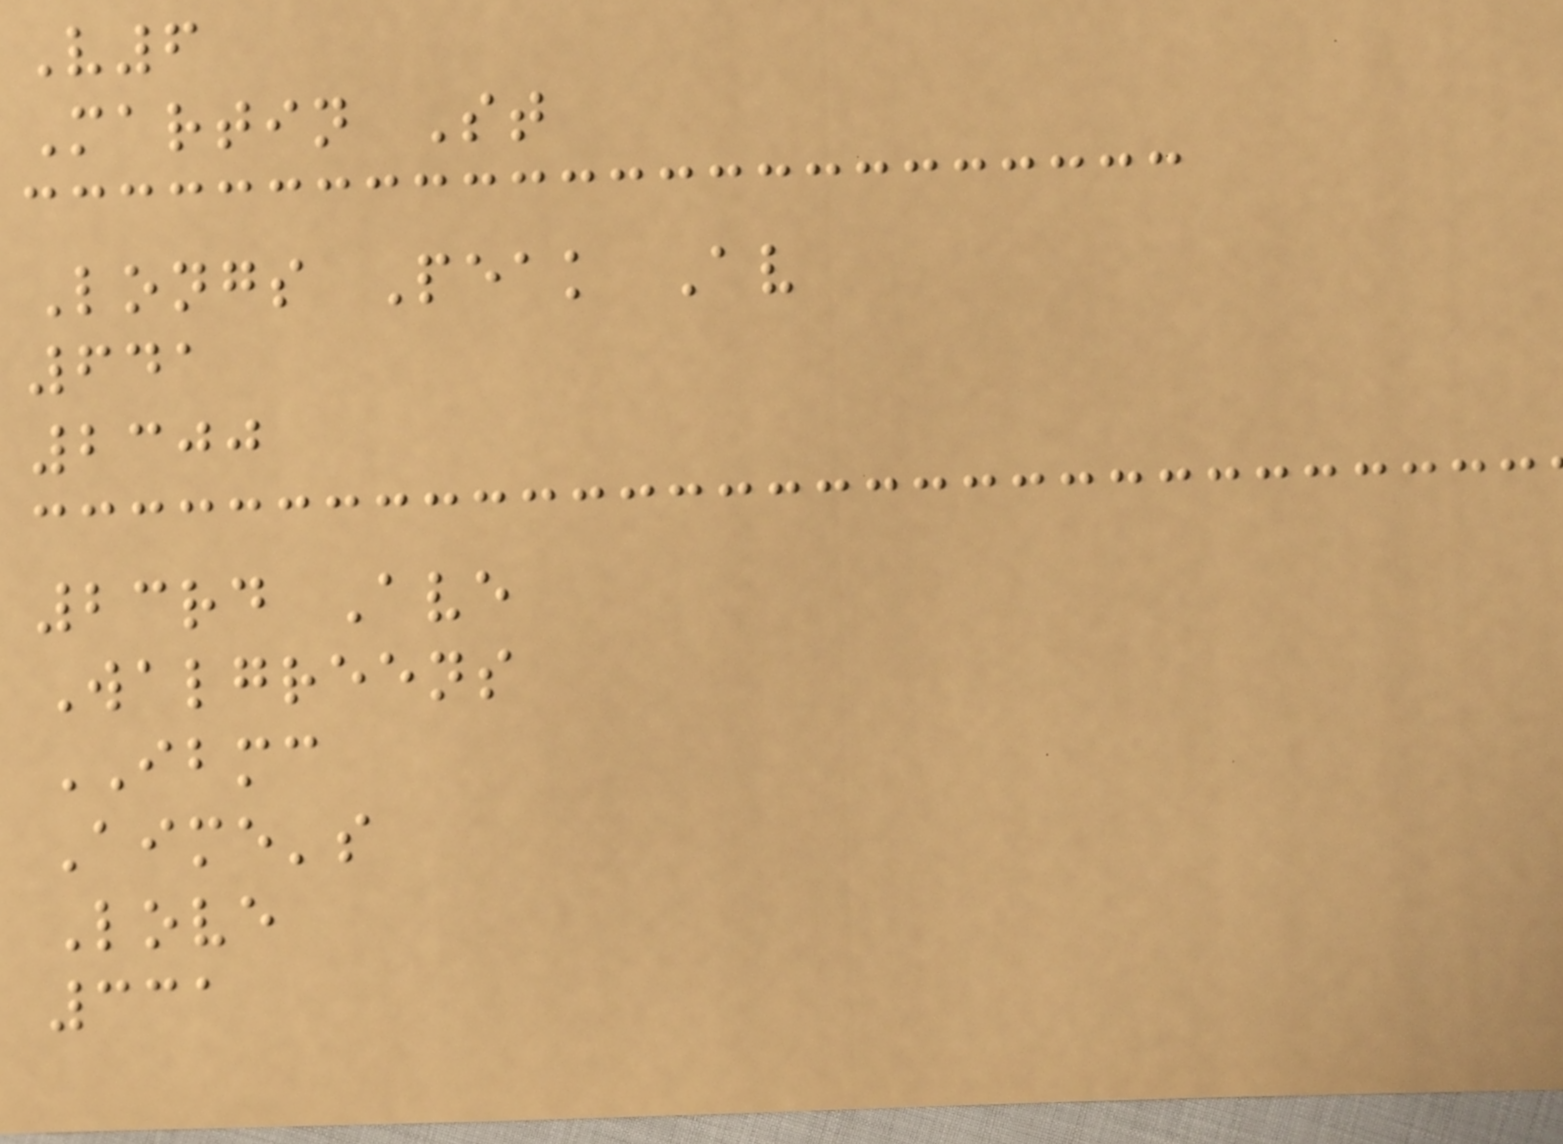V6
Martin St
Longs Peak Av
641
2300
23rd Ave
Walgreens
IBMC
Aime's
Love
331
